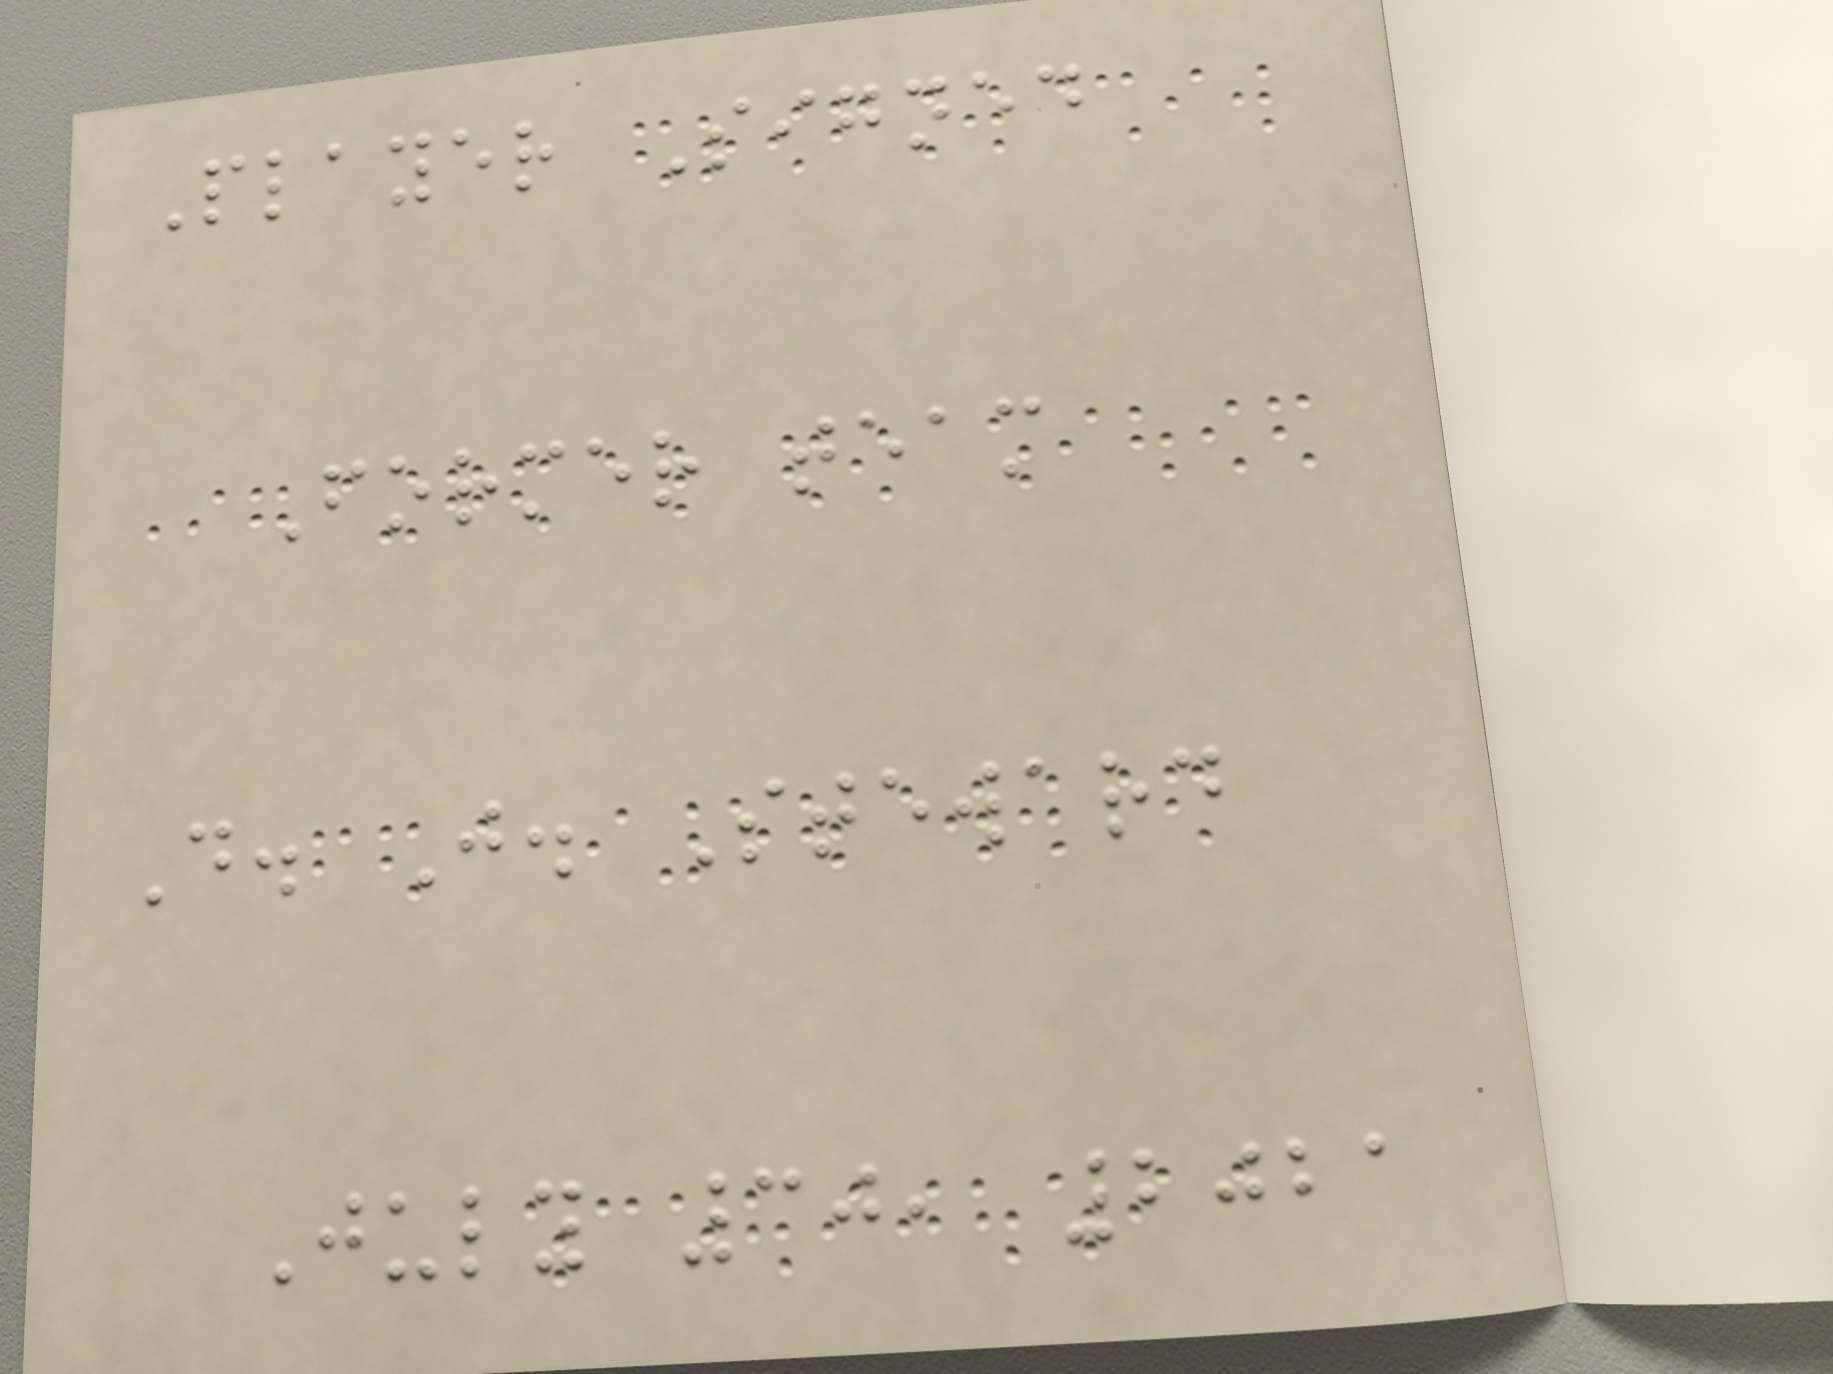Player Signed
Former team
D. J. Steward
July 30, 2021
